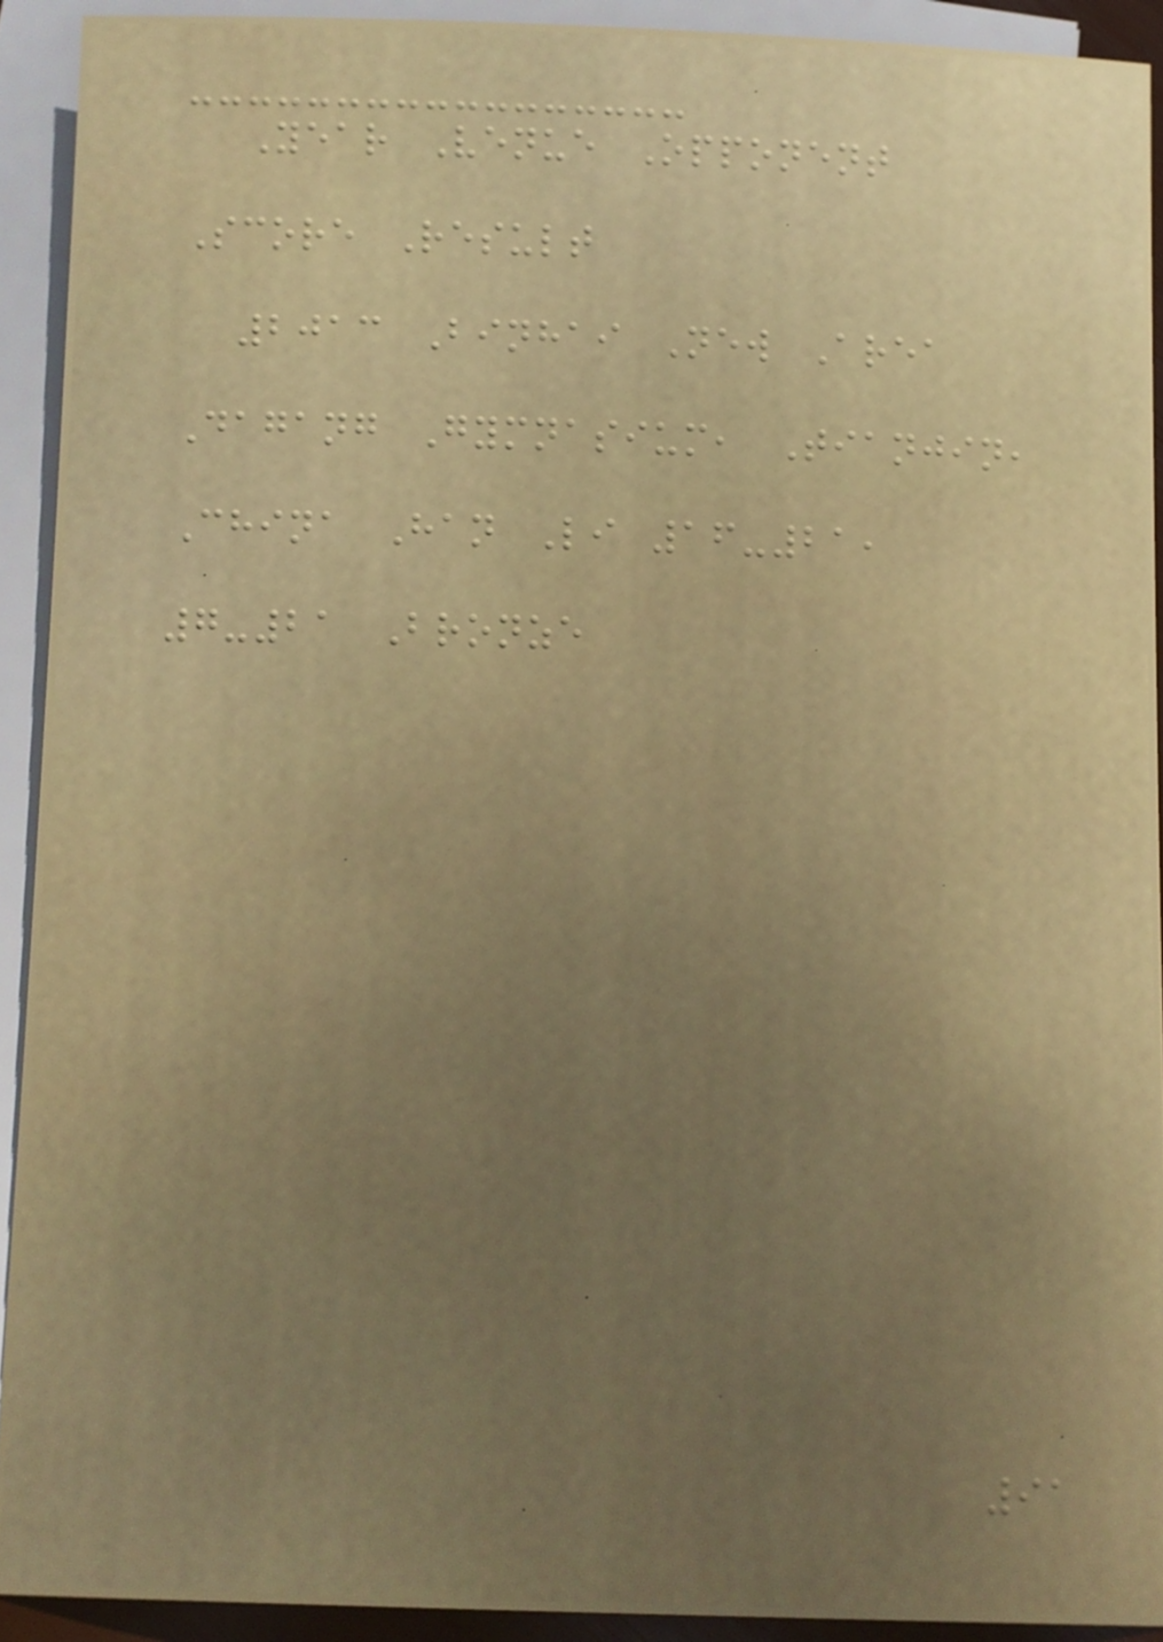Year Venue Opponent
Score Result
2013 Binhai New Area
Dagang Gymnasium, Tianjin,
China Han Li 16-21,
7-21 Bronze
91
